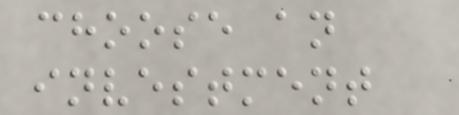choose an
investment
